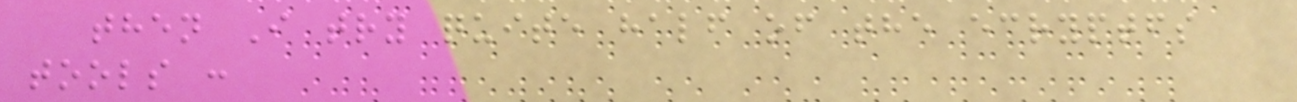then I try quite half of the ecryptfs
tools :
